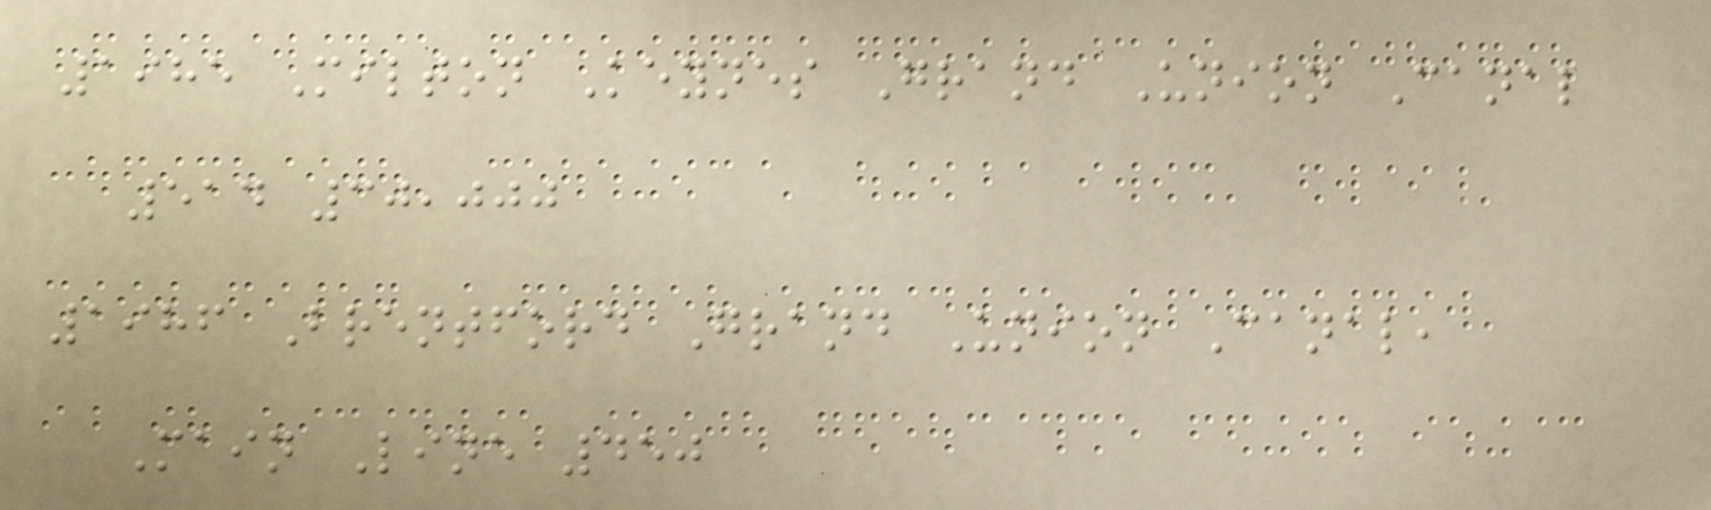1985 Milton Keynes Grand Union Canal
514 30,000
1986 Brentford Grand Union Canal,
Main Line 450
